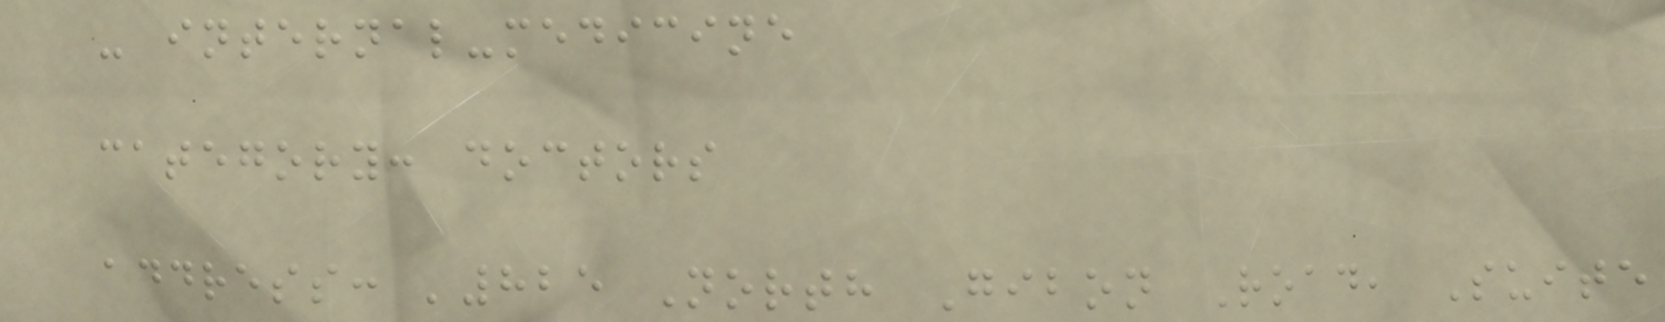- internal-medicine
category: doctors
address: '825 North Gibon Road, Suite
